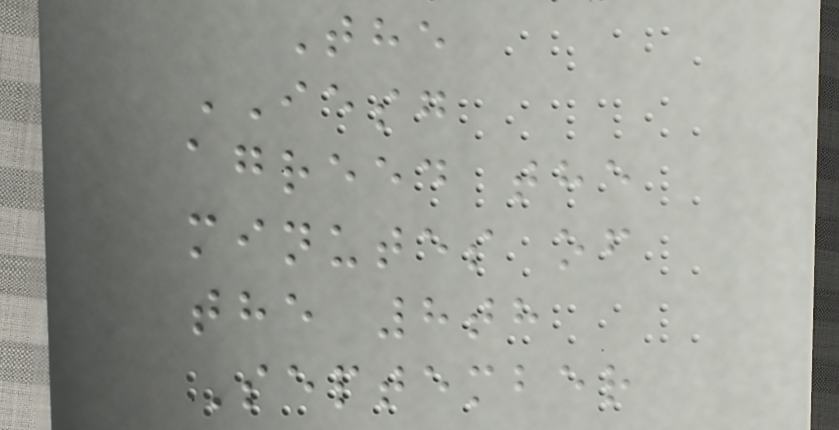The
IESG
agreed the
minutes of
the 8th
September
